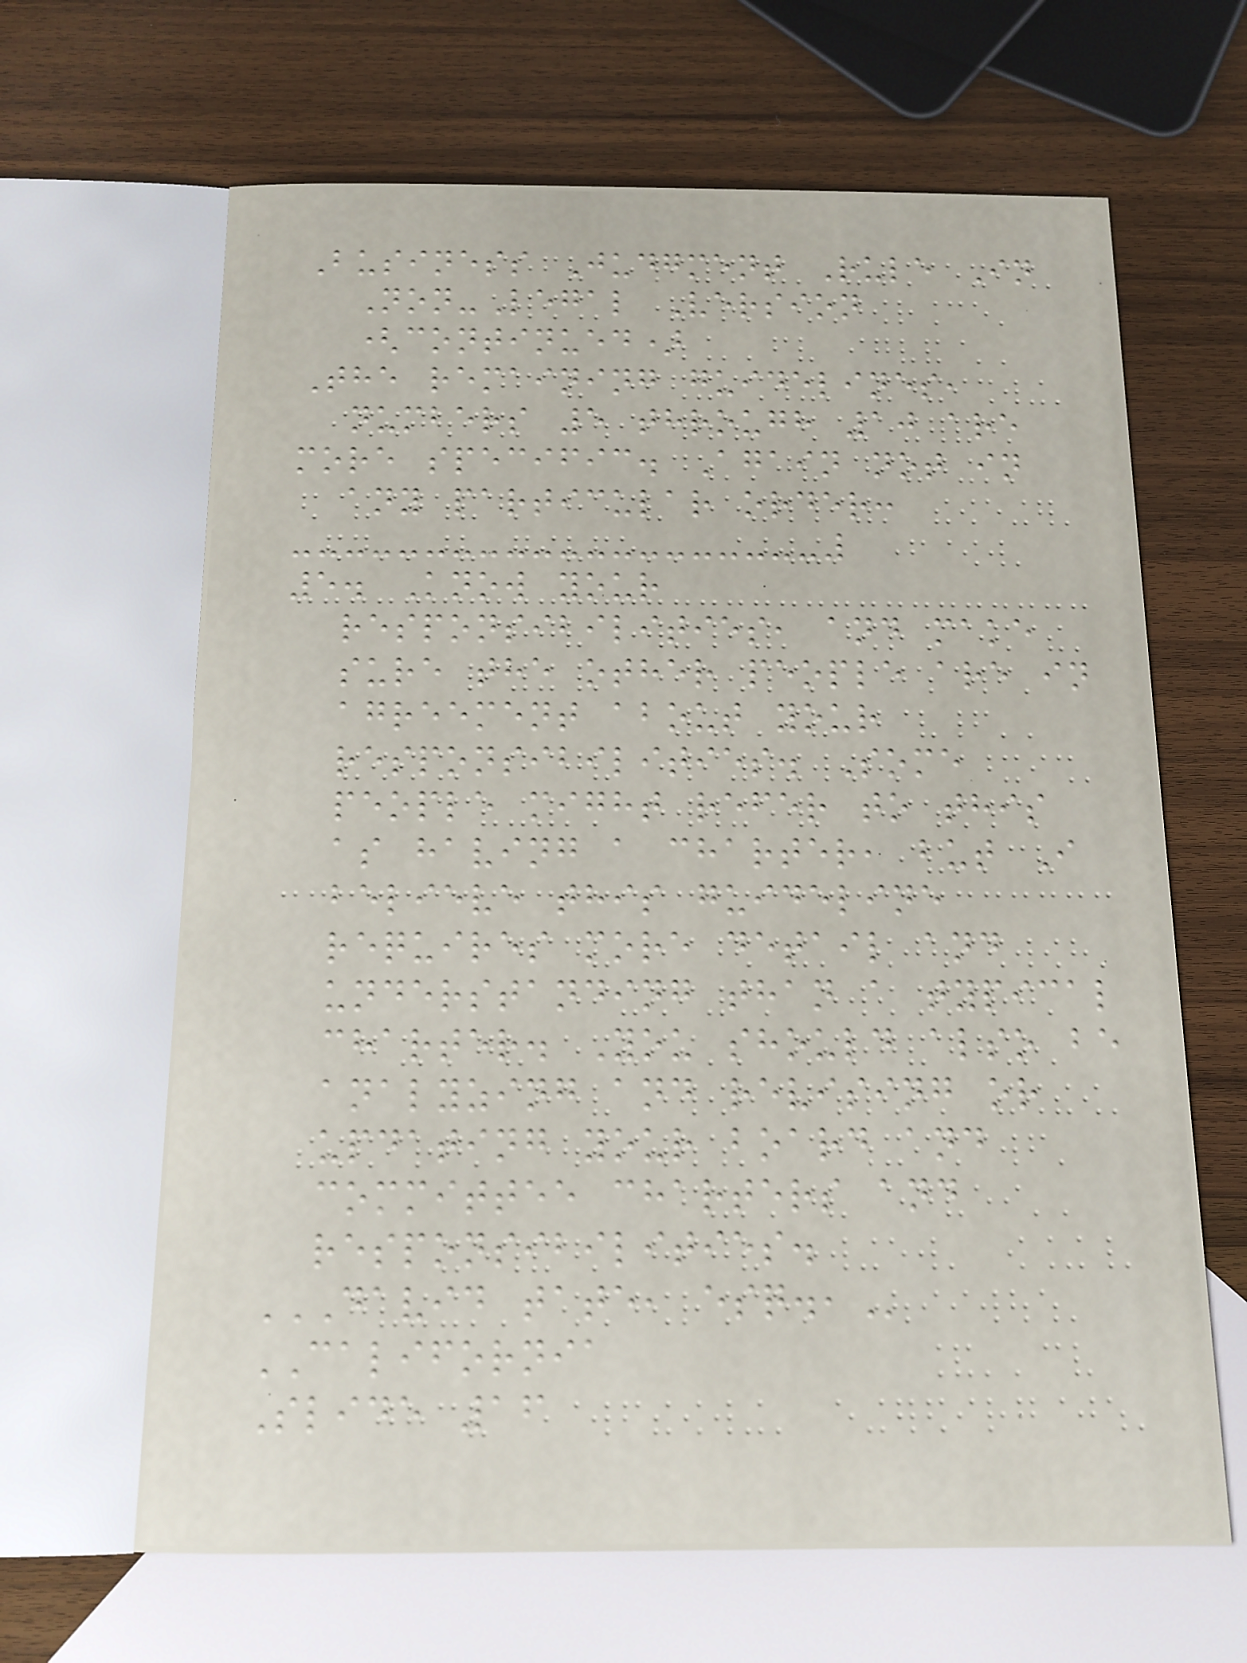Business Judgment Rule In
Non-Legal Version
(continued)
The remaining guidelines,
numbers 5 through 10 are
more specific. Again not in
any particular order:
5. Know your
responsibilities, and make
sure the other people are in
agreement about your
responsibilities. Some
people might refer to this
as having a charter, but I
believe this guideline
requires more detail and
understanding than a typical
charter. You should also be
analyzing and revising or
updating your board and
committee charters and
responsibilities.
DAVID TATE, ESQ.,
CALIFORNIA
Slide 16
